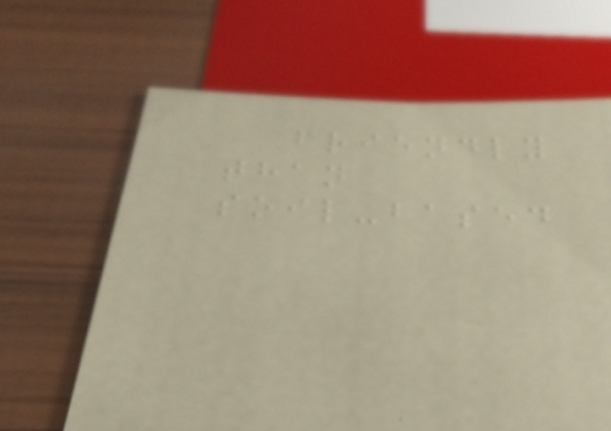friendly
than
soil-based
